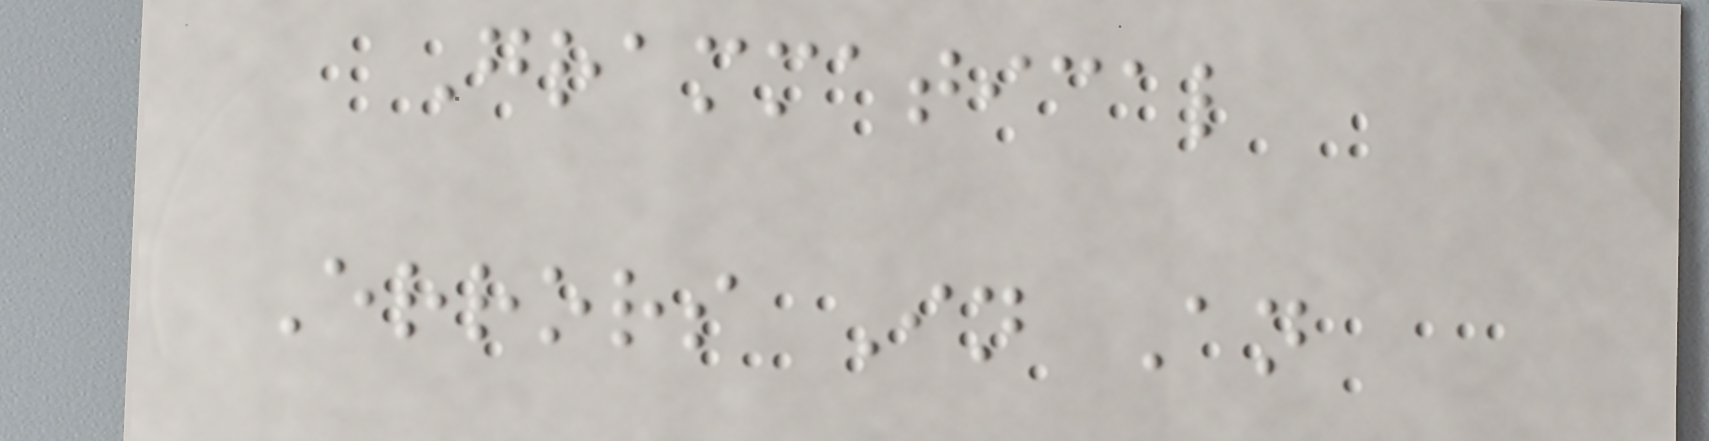Grammatical
Errors In An
